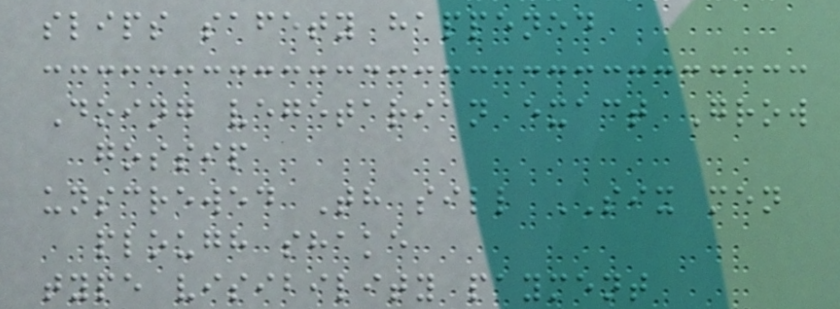slips safety happened
Doing vegetarian exact Grow
gossip
unscrewed Th sill SIX men
plough shake
type visibility payment
